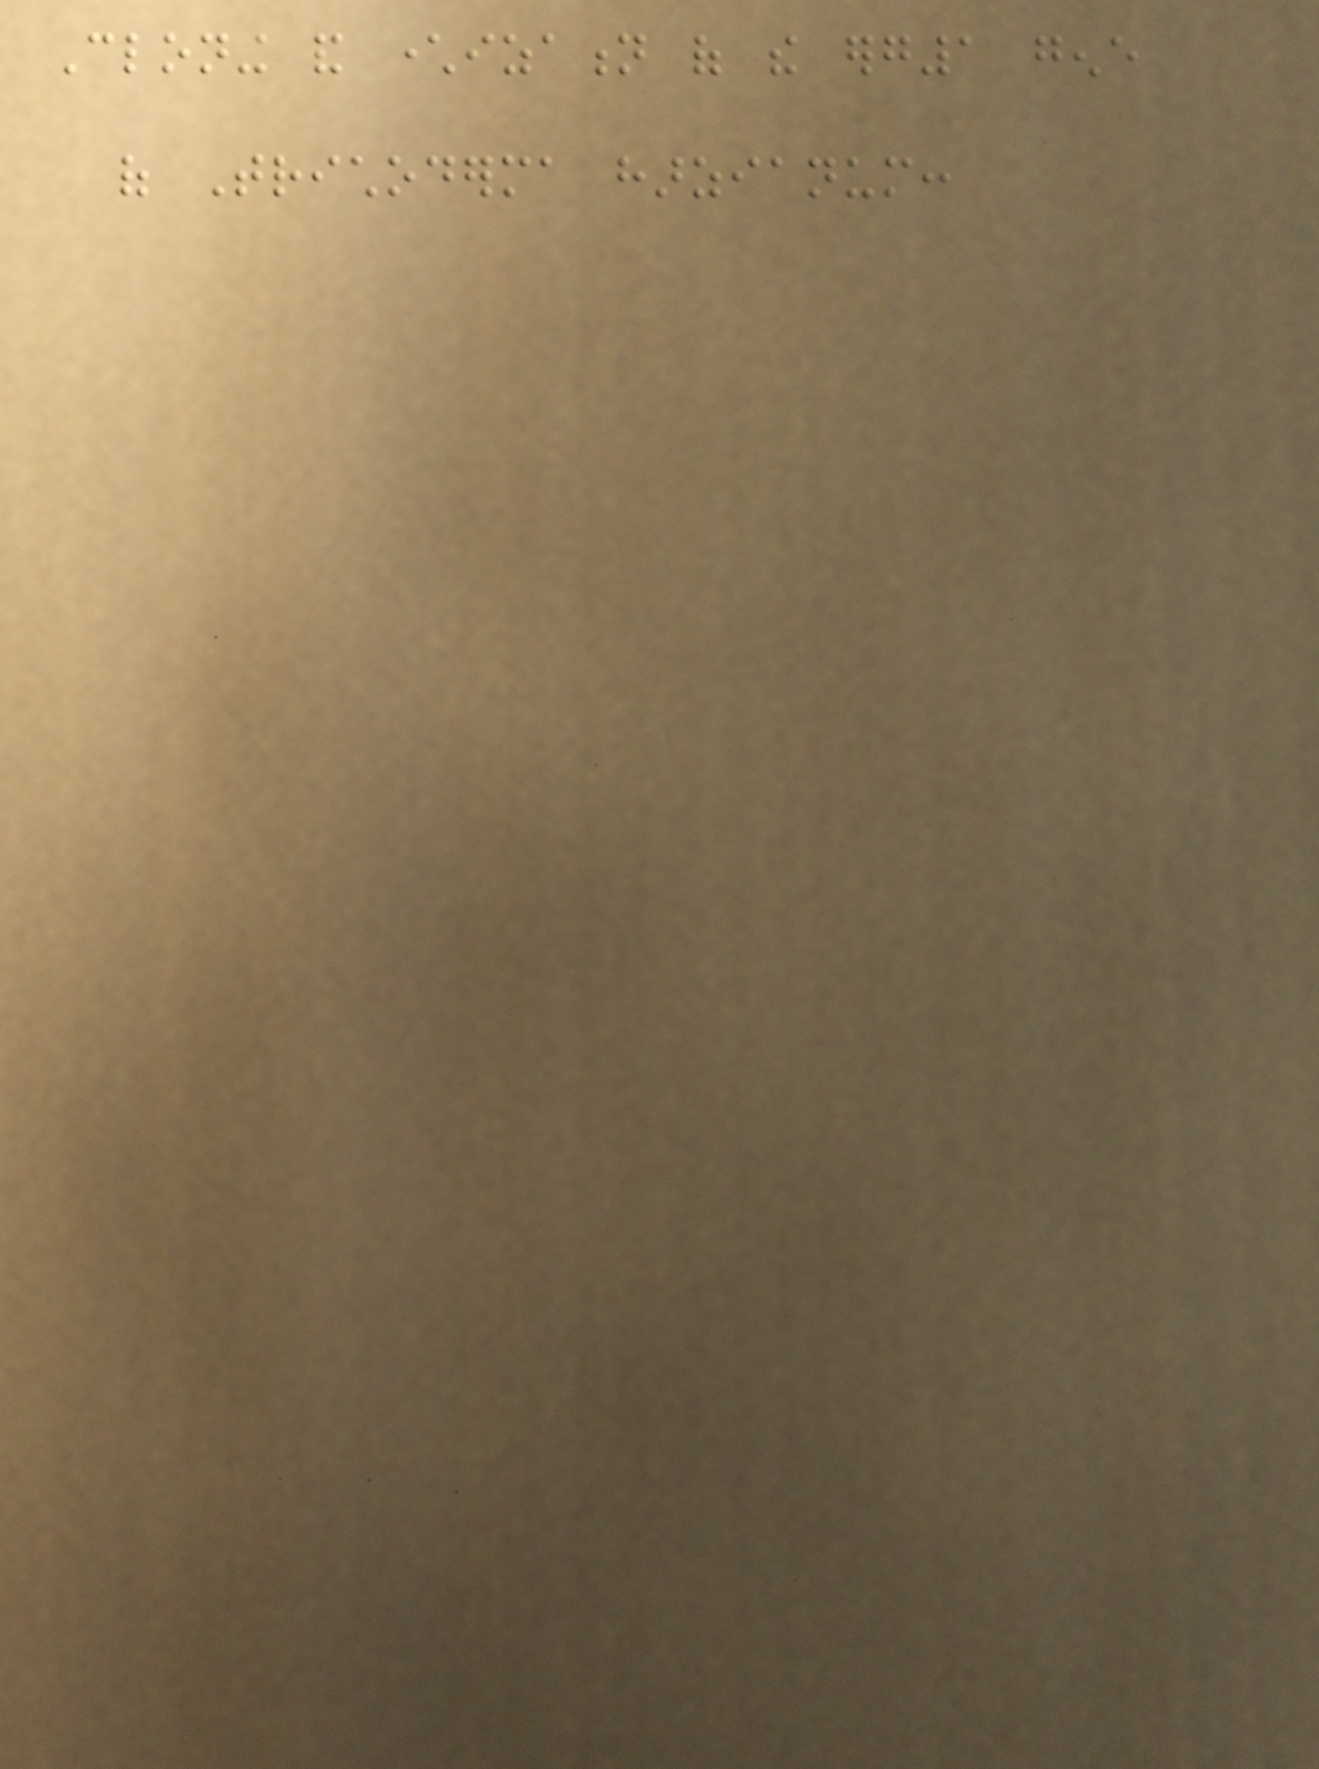Cloning and characterization of the erg1 gene
of Trichoderma harzianum:
